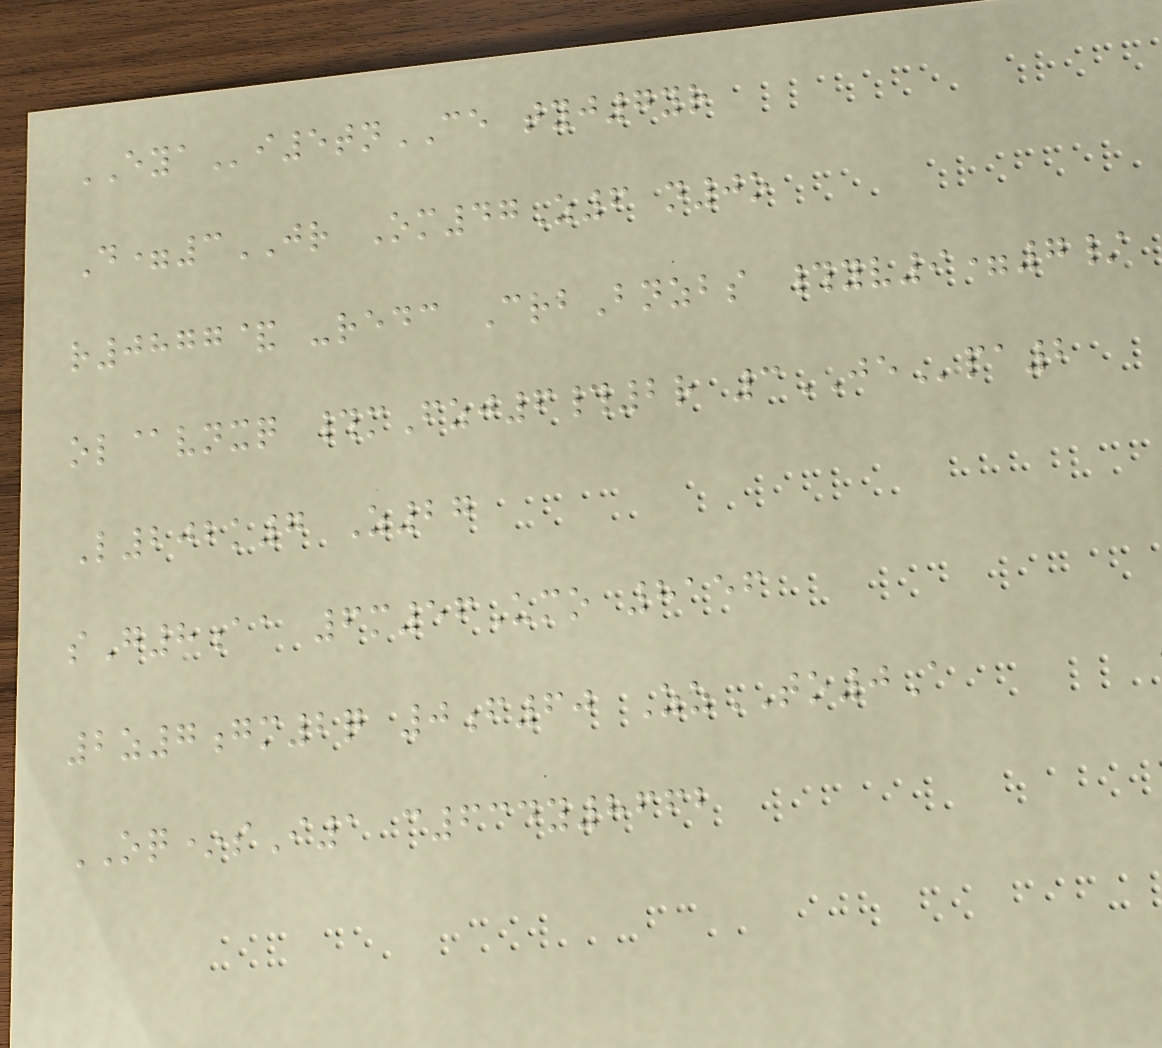EYAi5tnCE tyj7yr
D=3JR Om47Z6 n0o
r0877& -redc CrbBnzbs #yv9=7/
ol@vnxq #mFzj6#2r 3JEpa2
L202k7 Z27
sG8aa 6m56Umo 8156
2z7gm2q 0f60 ZzTO0A
OQ*sI1 c634y8662
